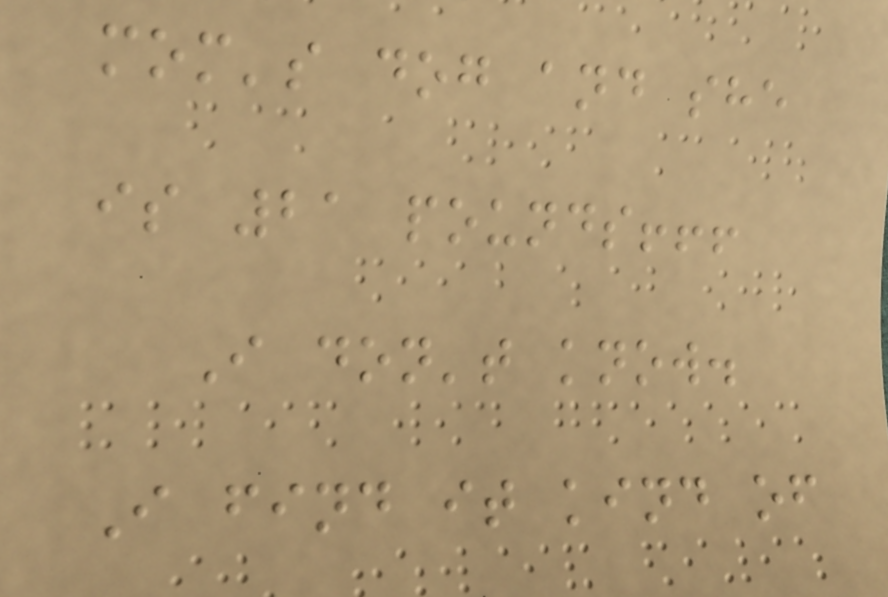mom's dog and she
is 21 pounds!!!
I don't know.
I find it kind of
